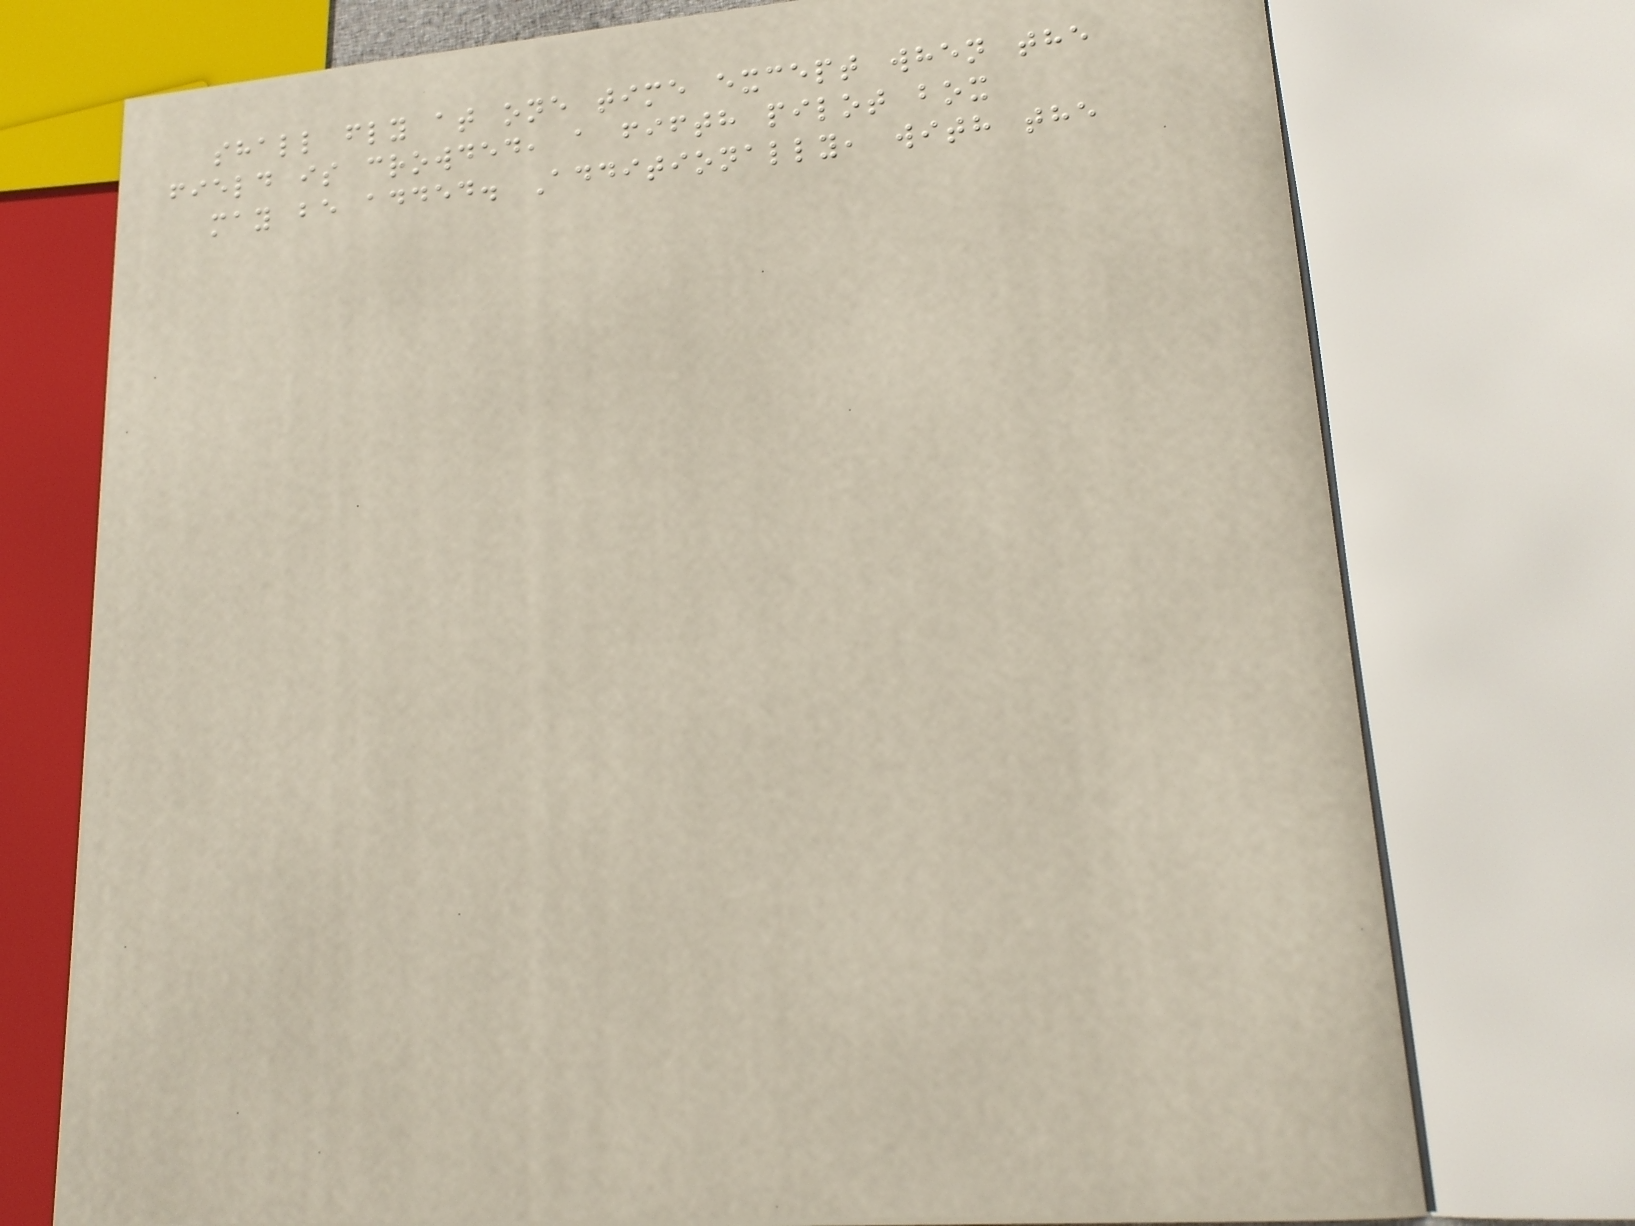shall fly at one time except when the
field is crowded, a fifth pilot box
may be added. Additionally, with the
